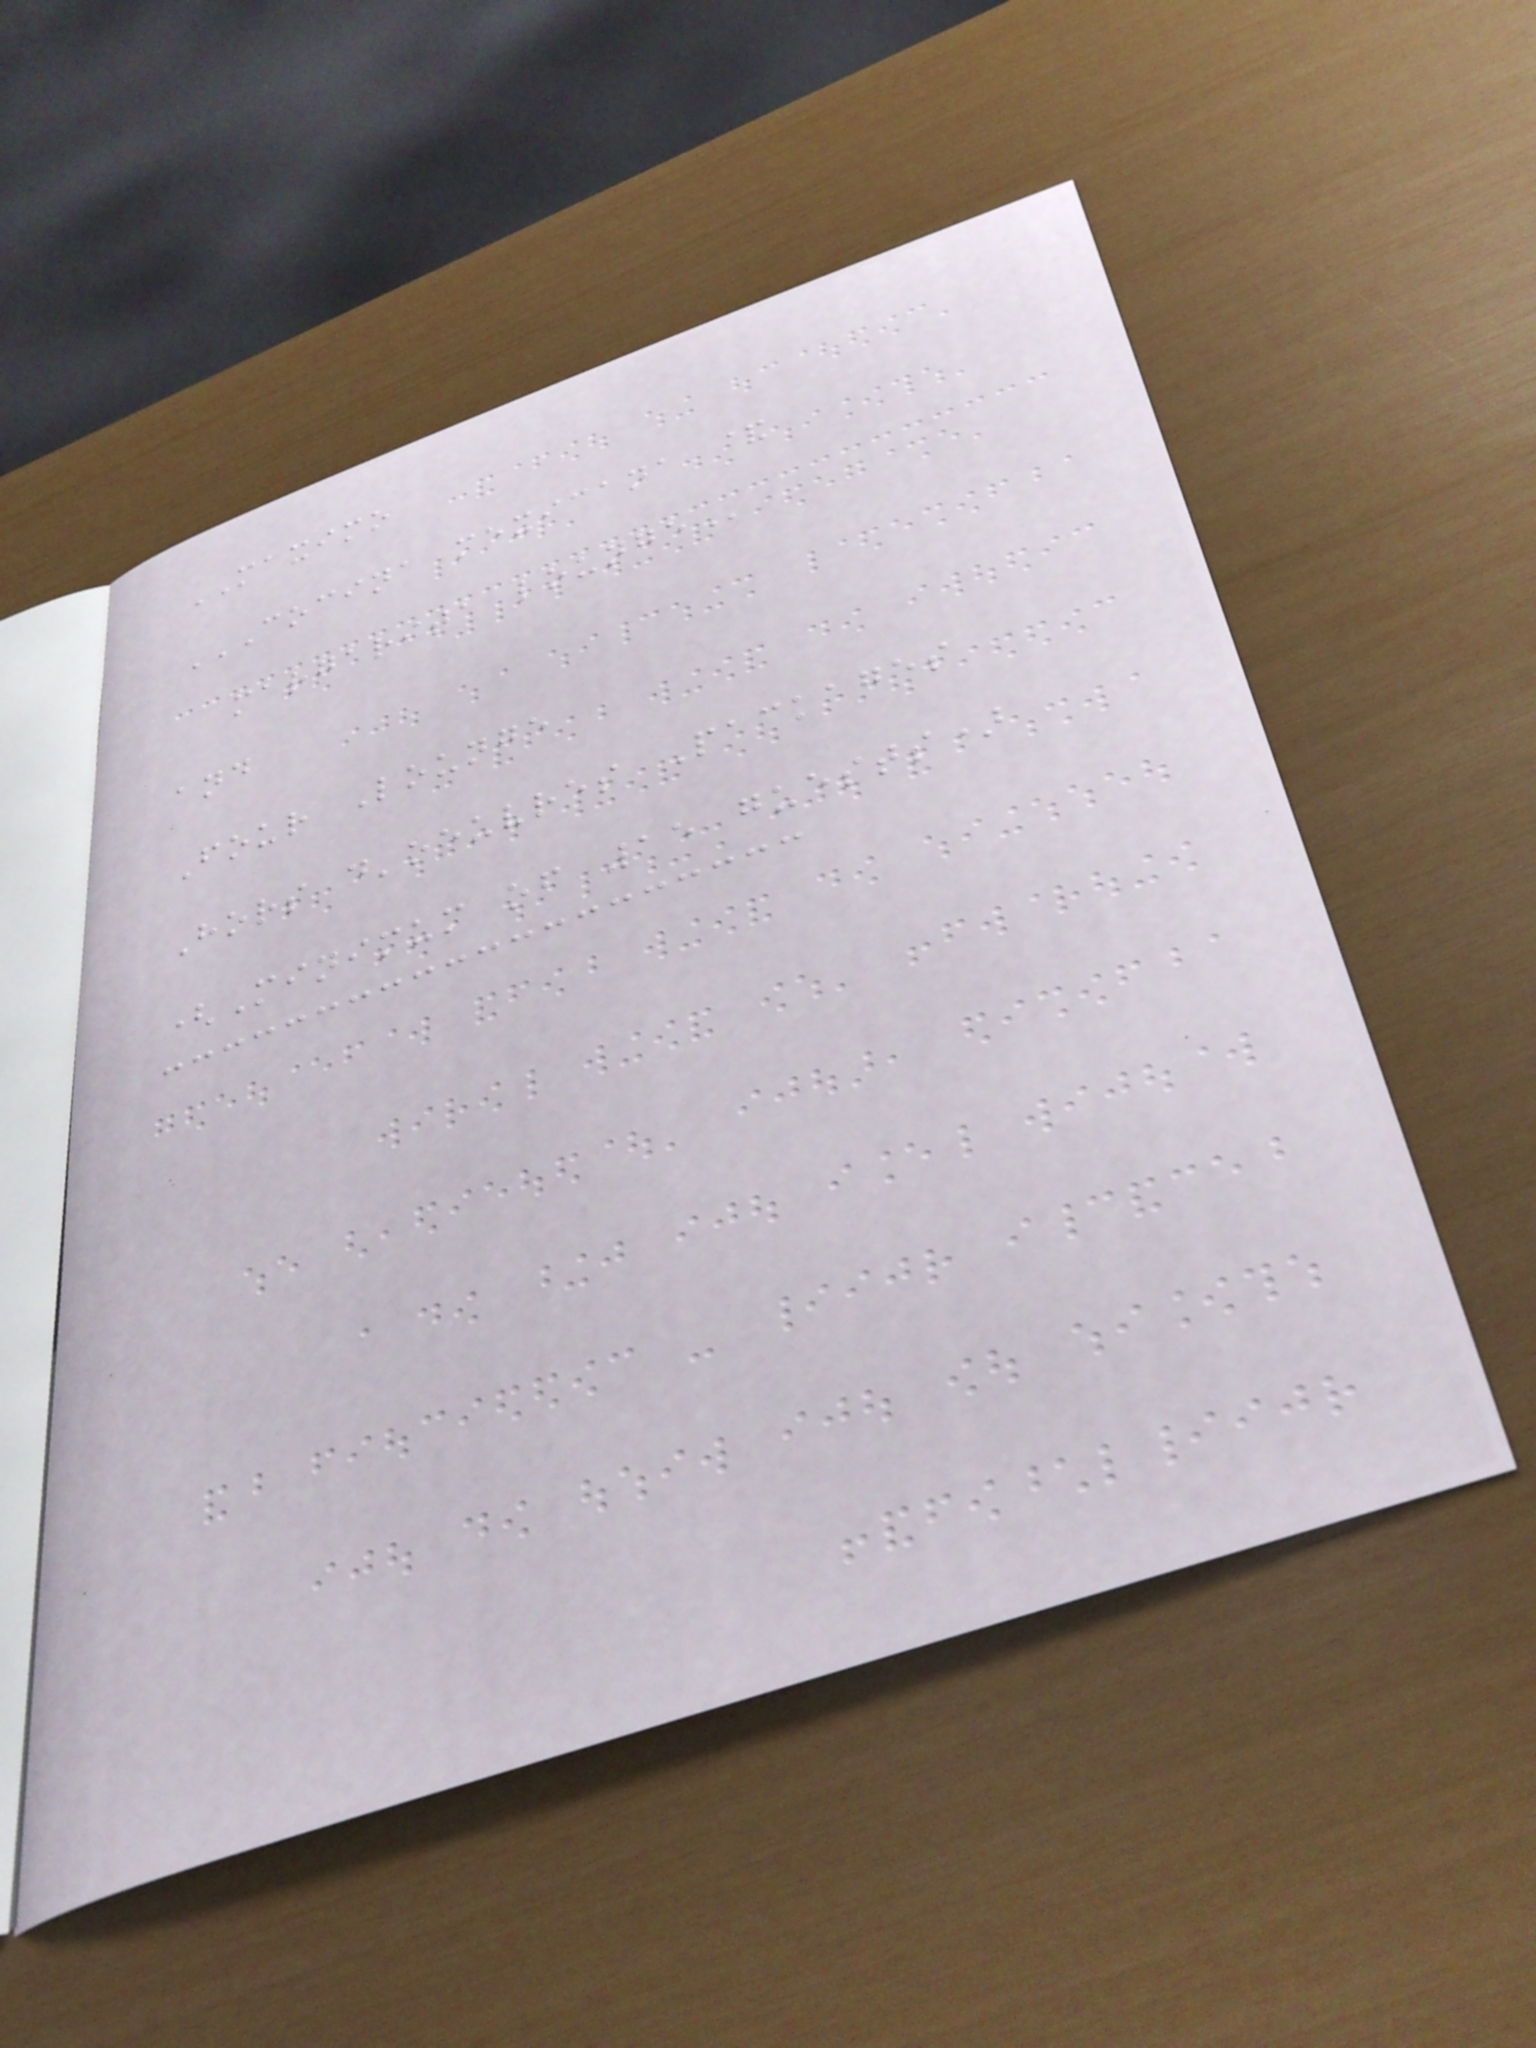MAXIMO
COCINA MEXICANA &
MARGARITA LOUNGE
and
Four Lounge
Hors d'oeuvres Packages
(Minimum of 15 guests)
